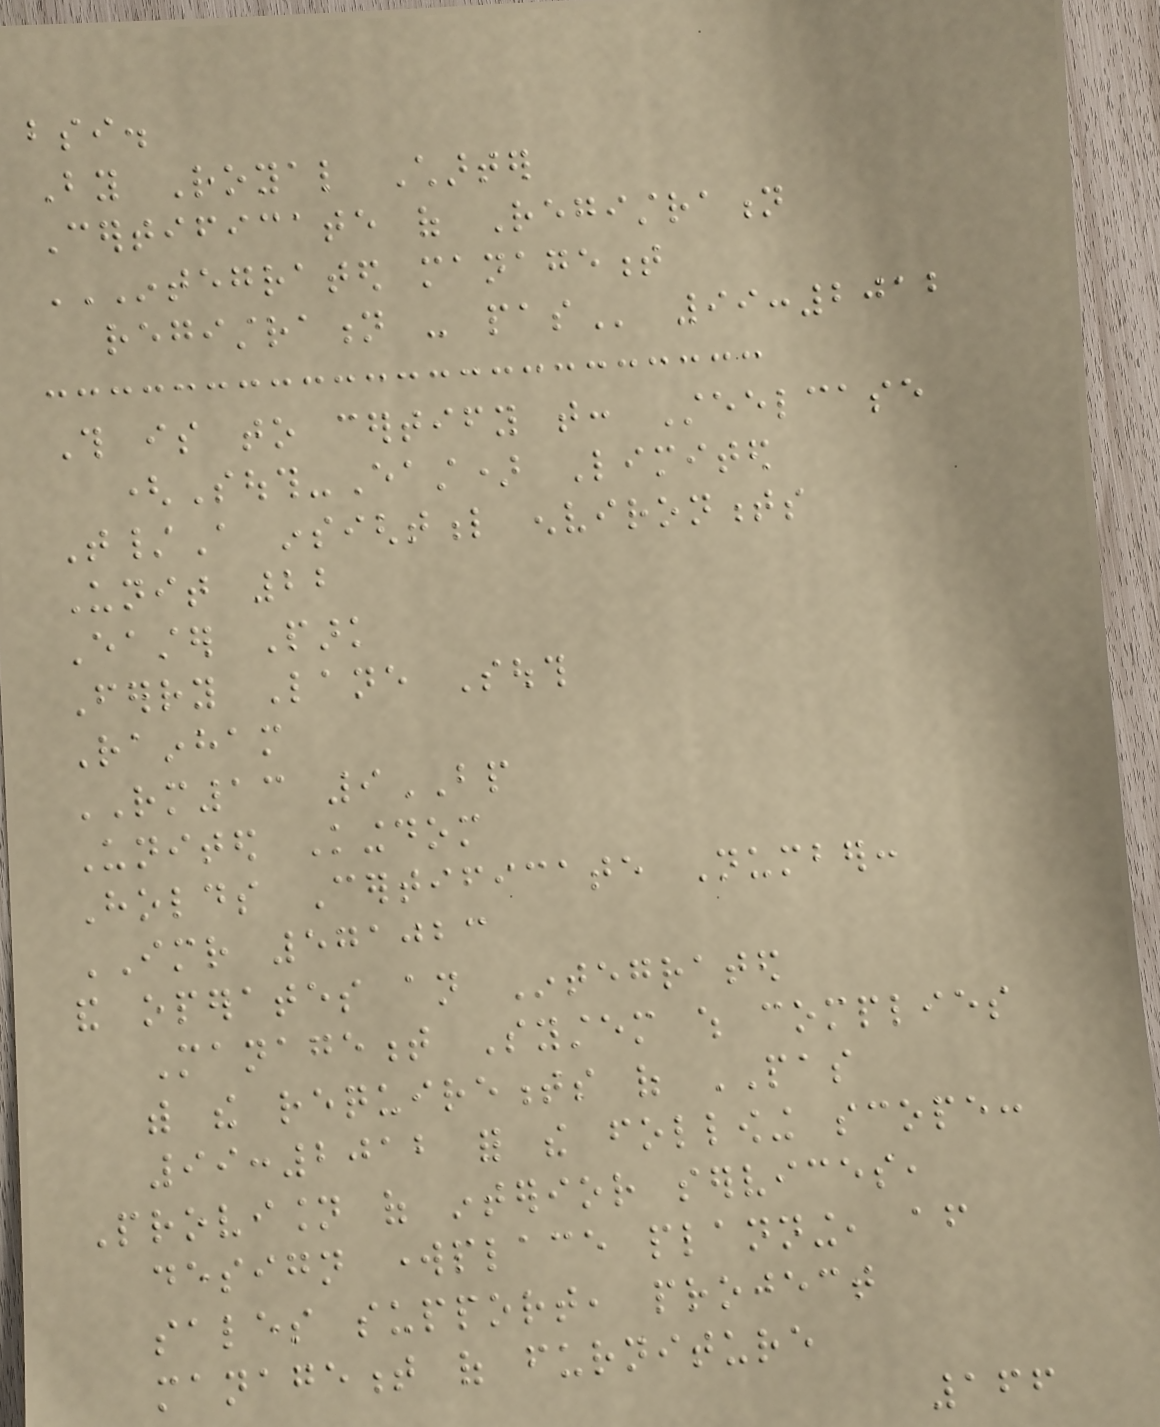bsi.
By Royal Charter
Certificate of Registration
INTEGRATED MANAGEMENT
REGISTRATION - PAS 99:2012
This is to certify that: Steelcase
(South-East) Limited
T/A insightful environments
Unit 22
Easter Park
Ferry Lane South
Rainham
RM13 9BP
United Kingdom
Holds Certificate Number:
IMR 571023
and operates an Integrated
Management System which complies
with the requirements of PAS
99:2012 for the following scope:
Provision of interior services,
design workplace planning, after
sales support, project
management of furniture
166
